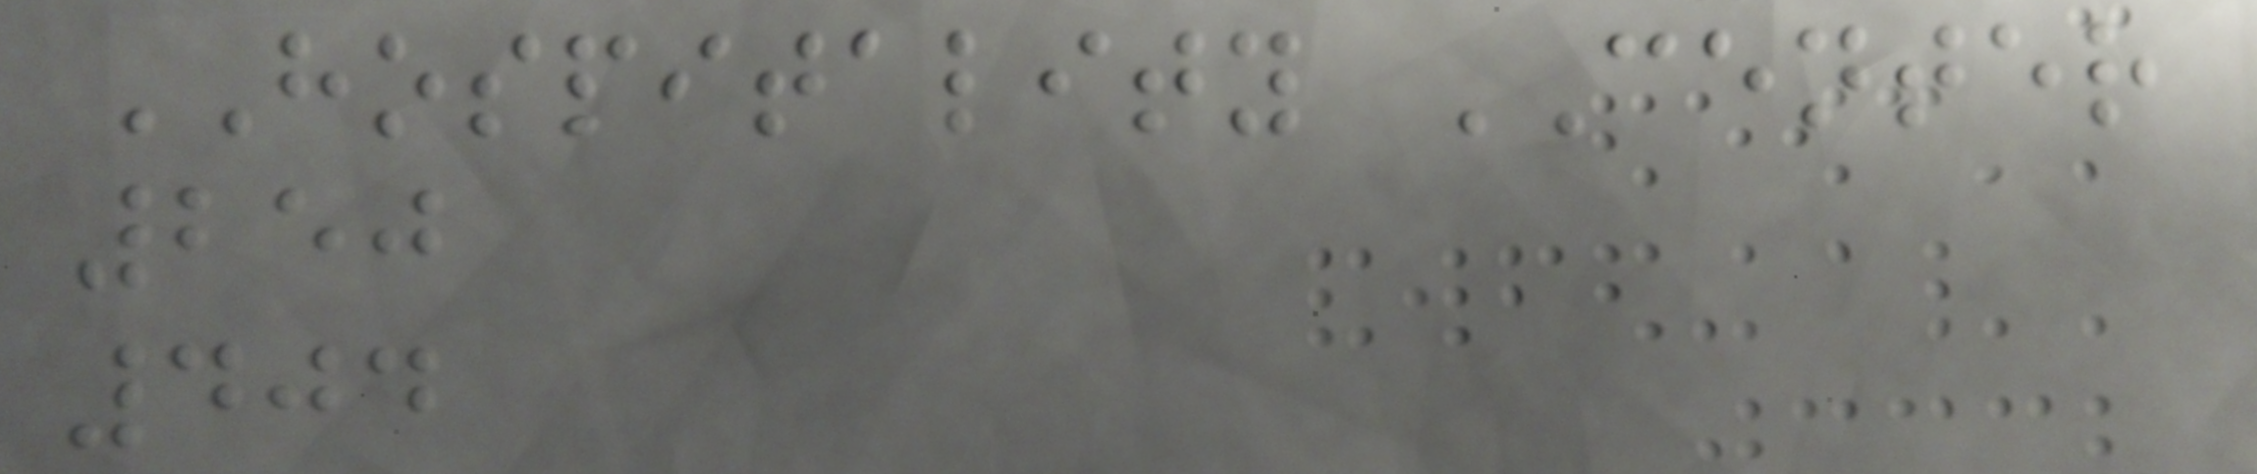HOSPITALITY CENTER
250
404
